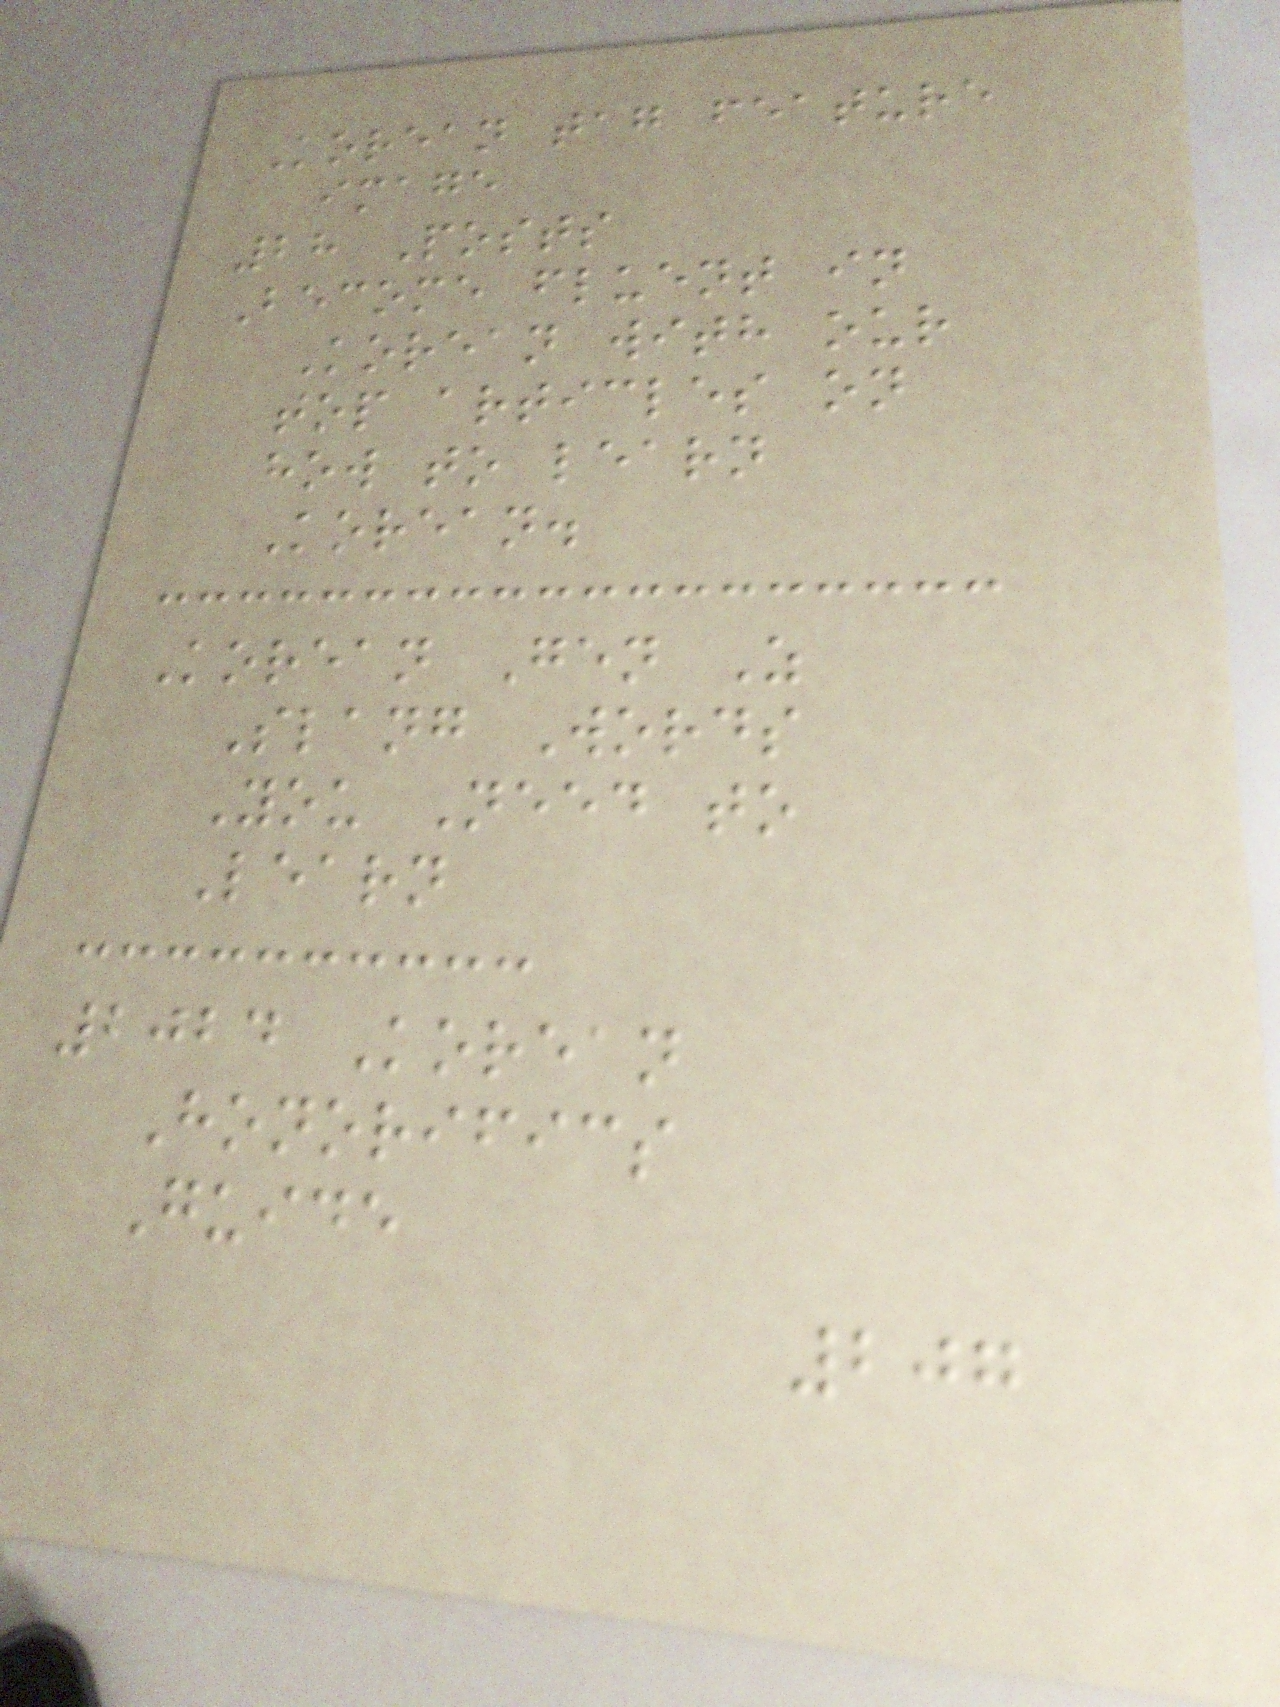Korean tag feature
image
28 Posts
Become fluent in
Korean with our
top articles on
how to learn
Korean.
Korean Gen Z
Slang Words
You Need to
Learn
2024 Korean
Honorifics
Guide
207
